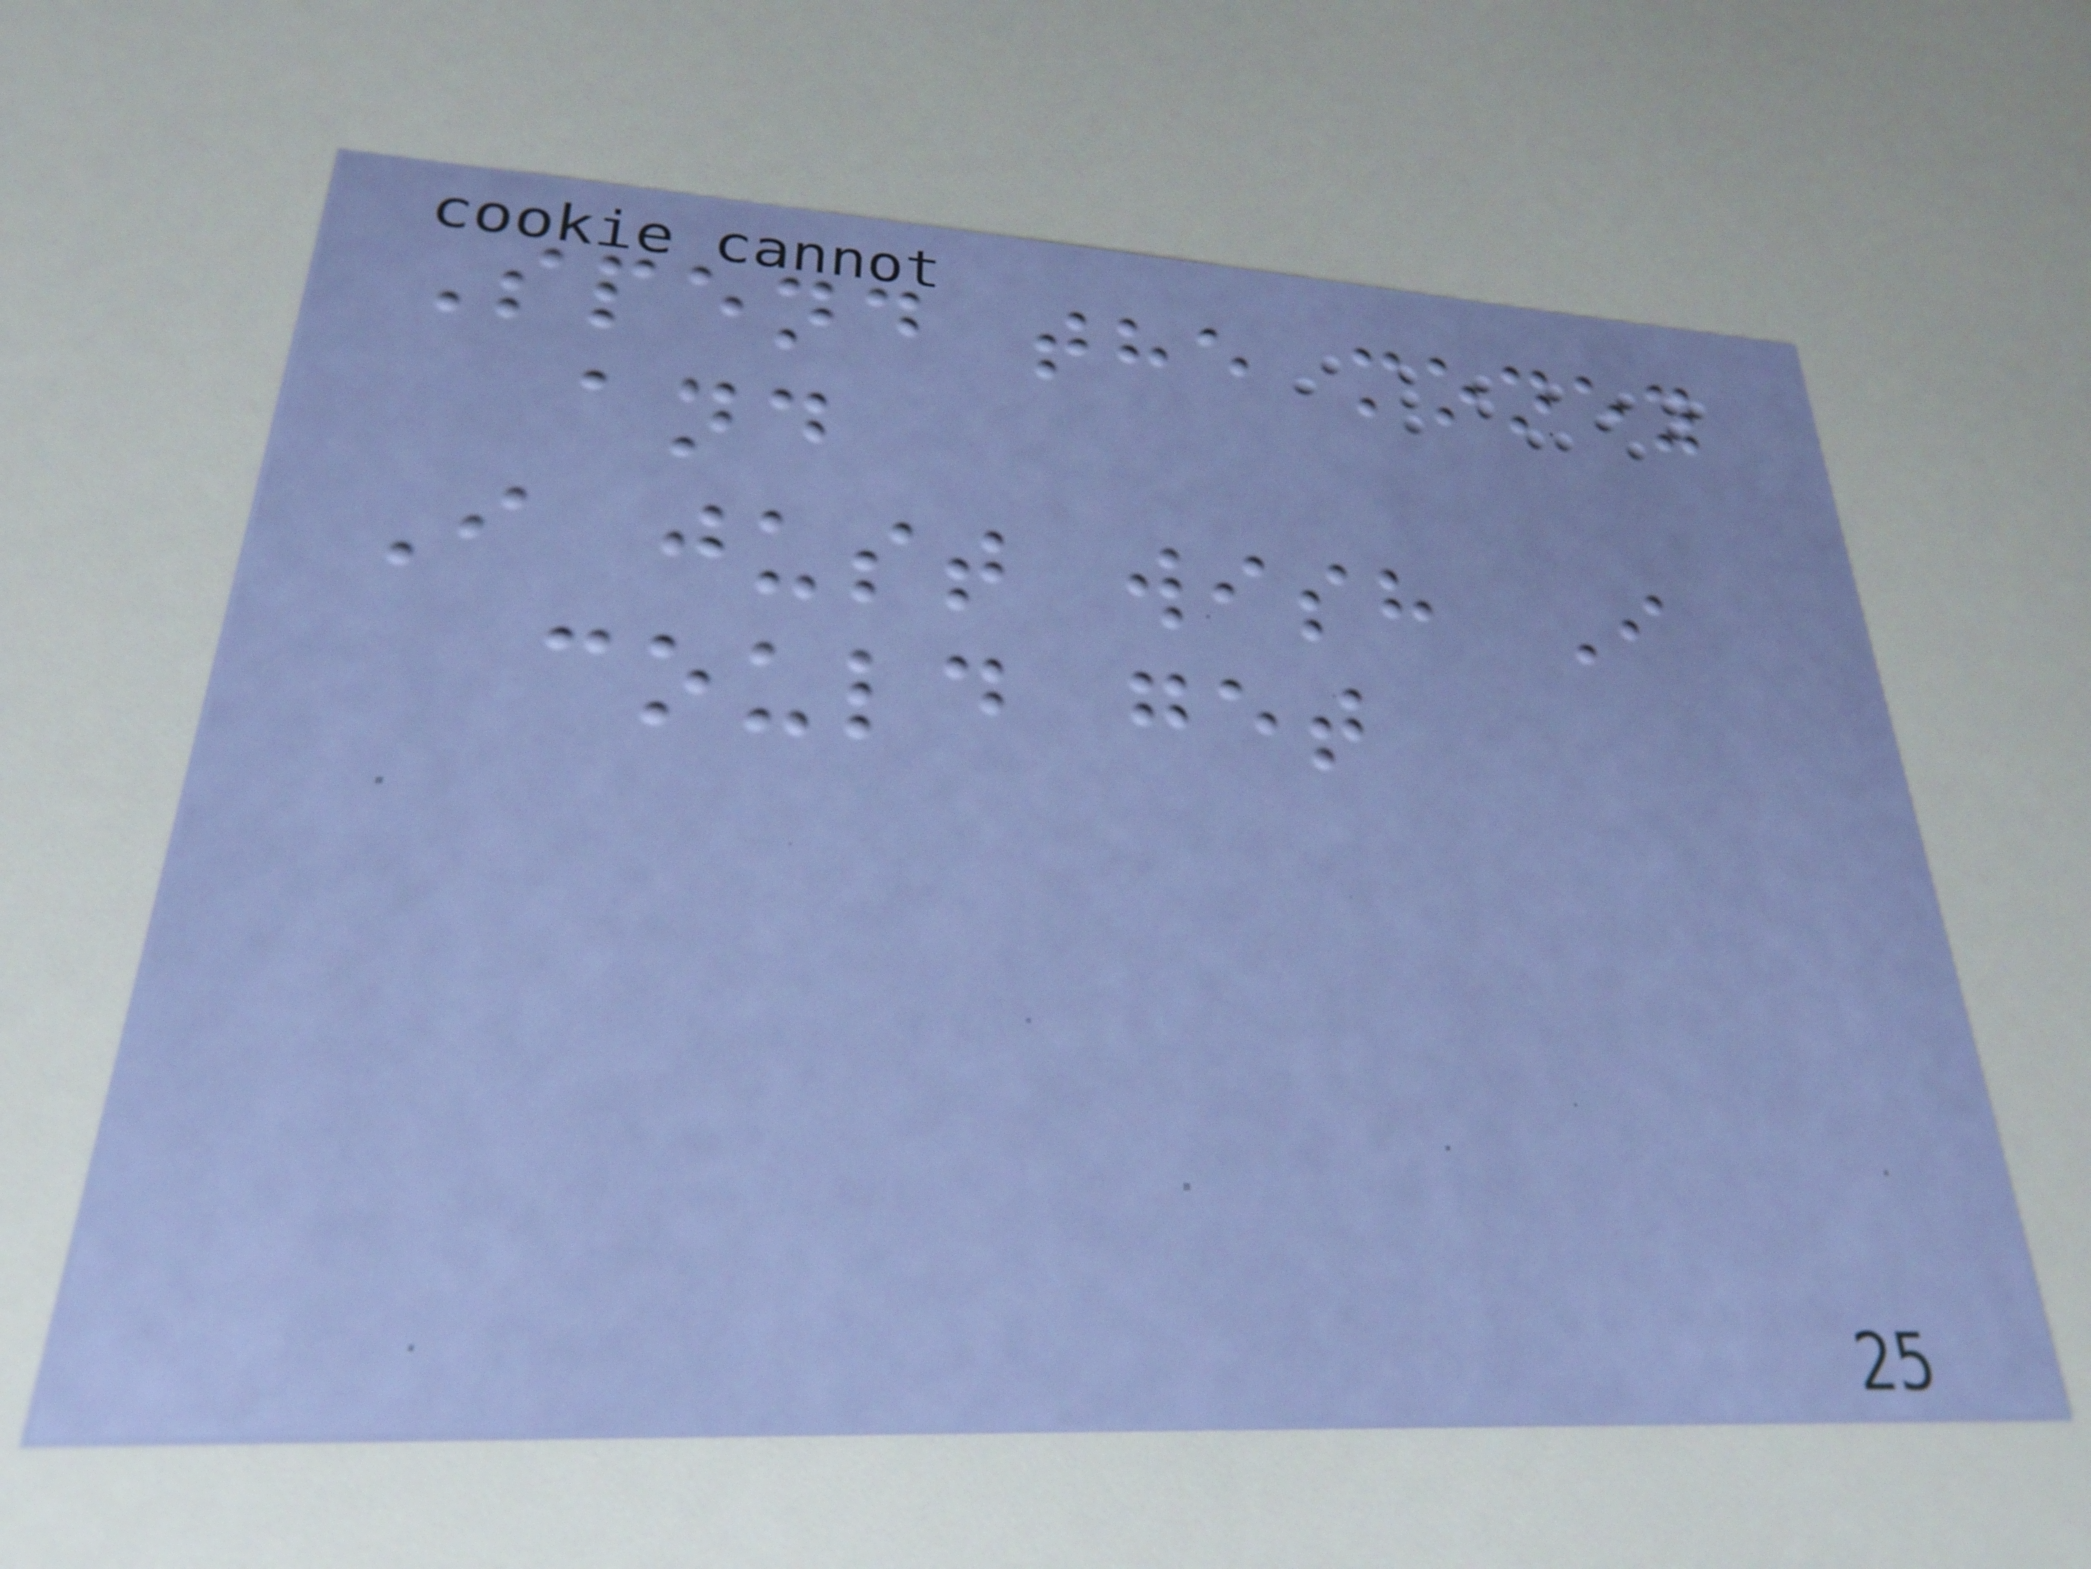Spend the money
and
I just wish I
could get
